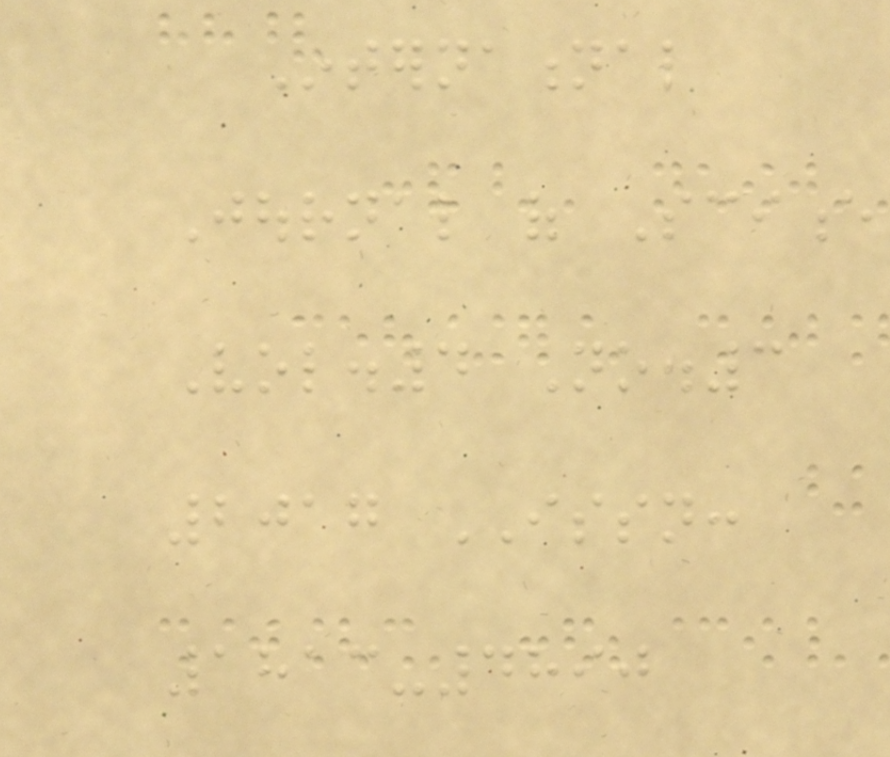International
Journal of Science
Vol.4 No.3
2017 ISSN:
1813-4890
